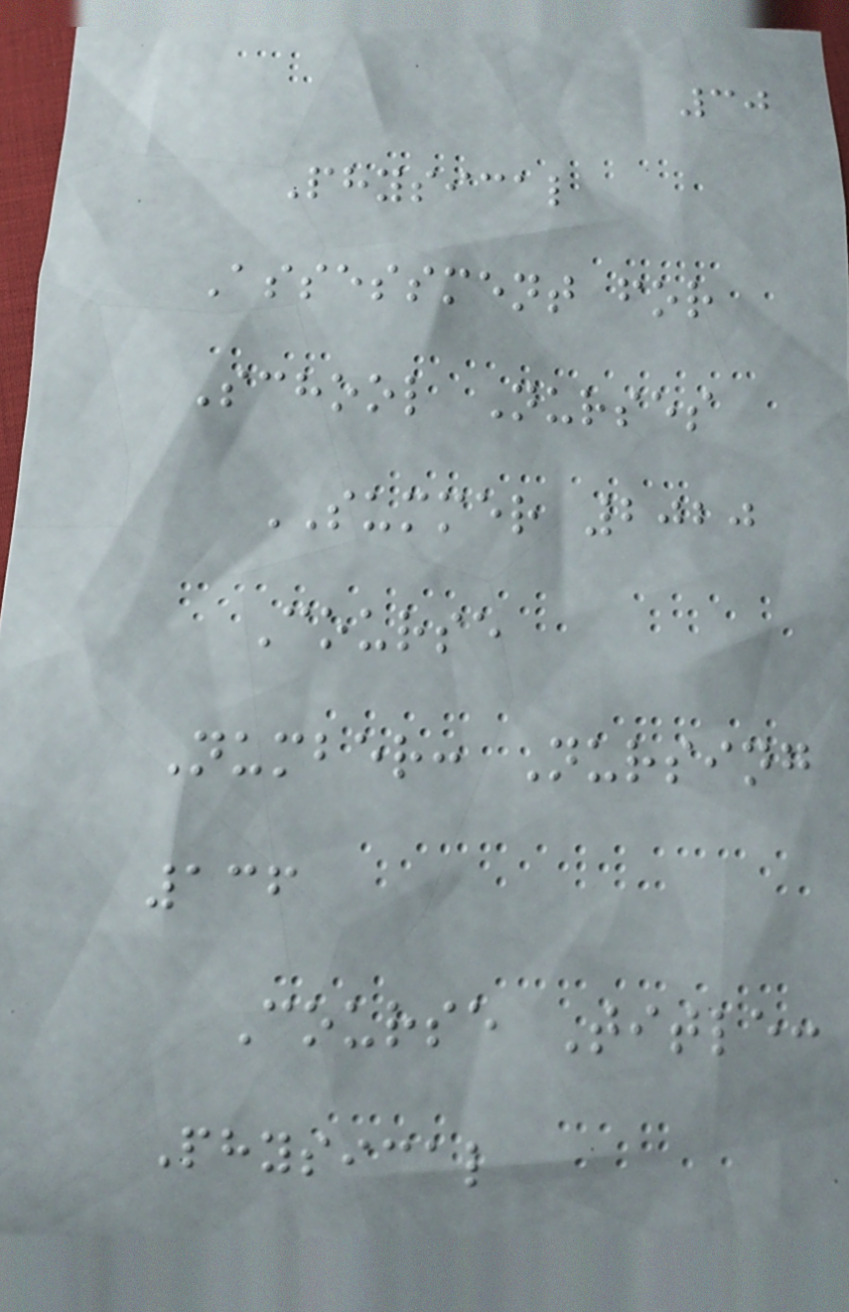30
Physical
Assessment for
School Nurses
SUMMER 2020
Course
Number: Nursing
136
Course Title:
Physical
